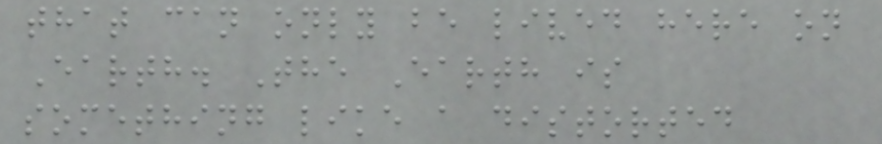that can only be lived here on
Earth. The Earth is
something like a distorted
